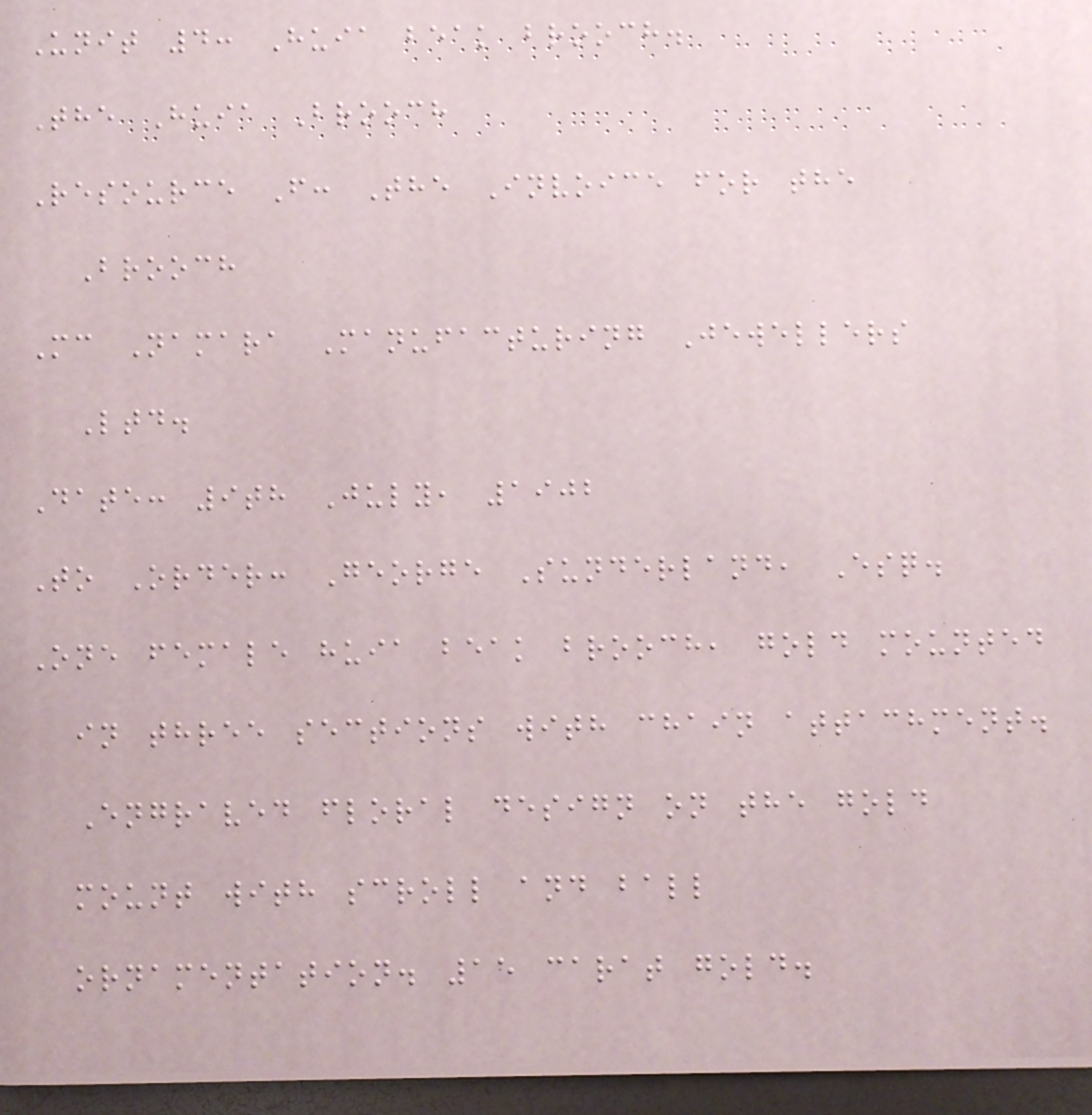Unit 4: Huia beak brooch.
The Huia Brooch
Resource F: The Invoice for the
Brooch
Mc Namara Manufacturing Jewellers
Ltd.
Date: 9th July, 1902
To Order: George Sunderland, Esq.
One female huia beak brooch, gold mounted
in three sections with chain attachment.
Engraved floral design on the gold
mount with scroll and ball
ornamentation. 15 carat gold.
